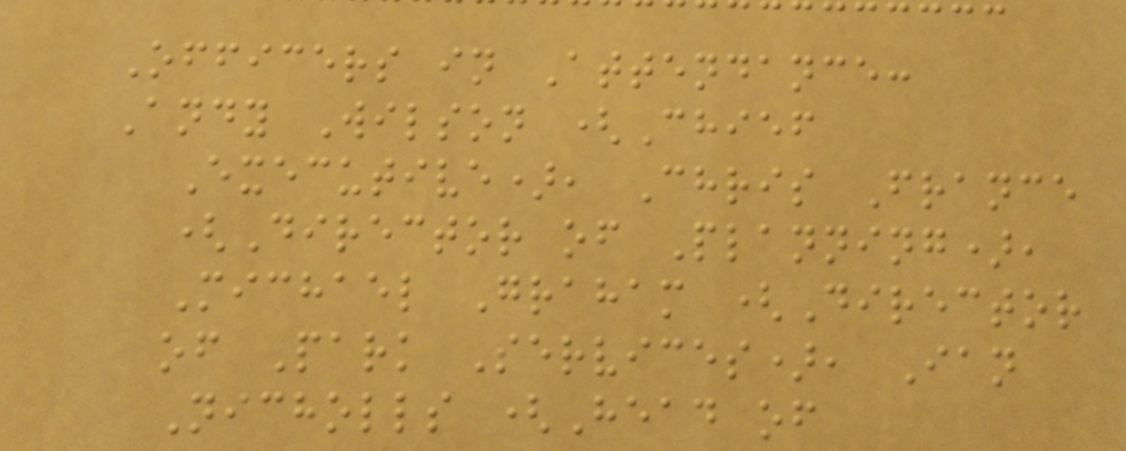Officers in Attendance:
Andy Wilson (Chief
Executive), Chris France
(Director of Planning),
Michael Graham (Director
of Park Services), Ian
Nicholls (Head of
